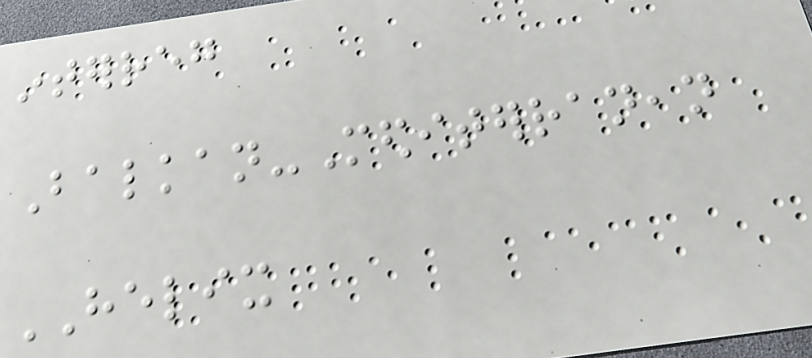interreg
Balkan-Mediterranean
HELIX
